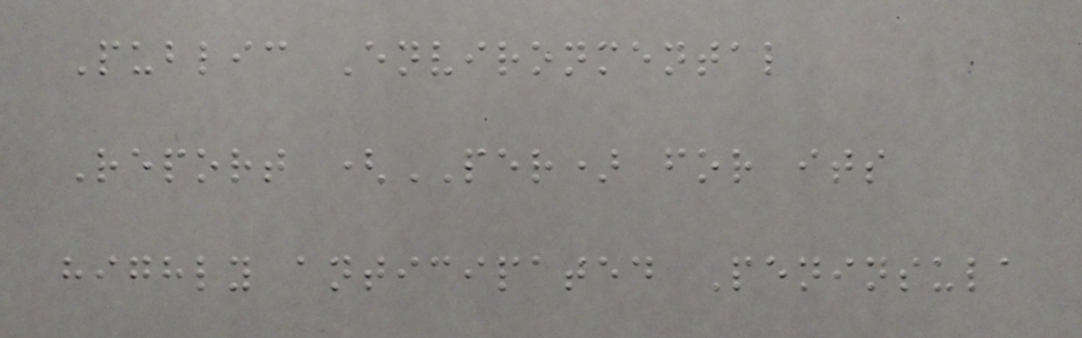Public Environmental
Report (PER) for its
highly anticipated Peninsula
